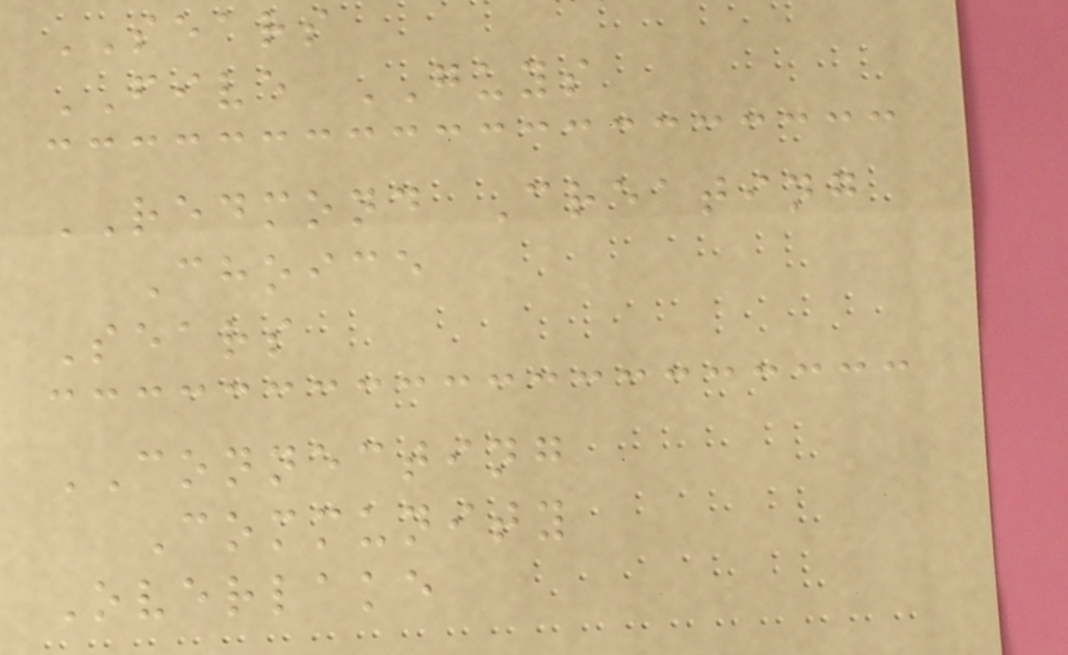SEARS
FIVE GUYS
REDMOND Creating
Choice
Sears
CONNECTING
Community
Overlake
